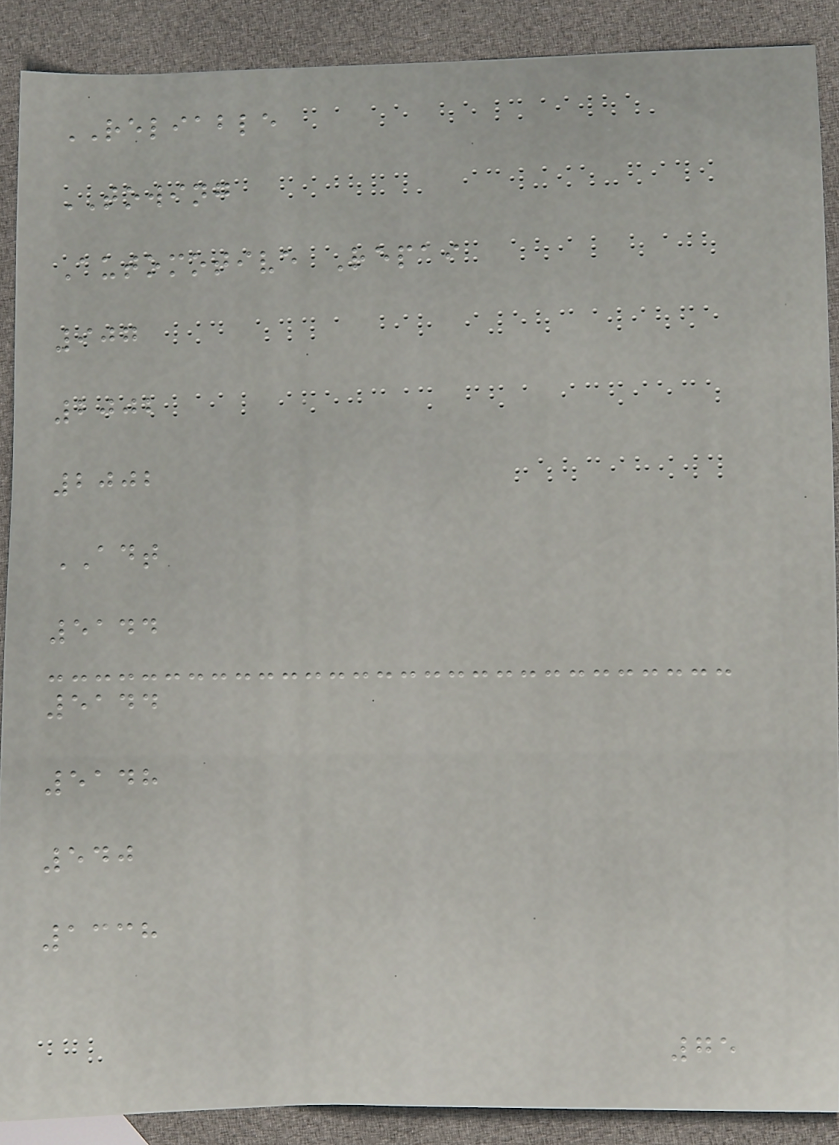RELIABLE
TOWING
Automotive Repai
907
2002
2002
ADT
5144
5144
5148
540
1338
75
